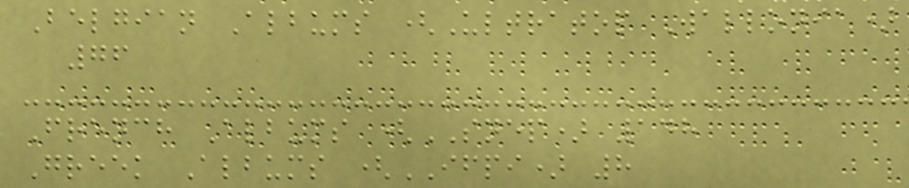Belgian Albums (Ultratop Wallonia)
76
French Albums (SNEP) 148
Greek Albums (IFPI) 8
